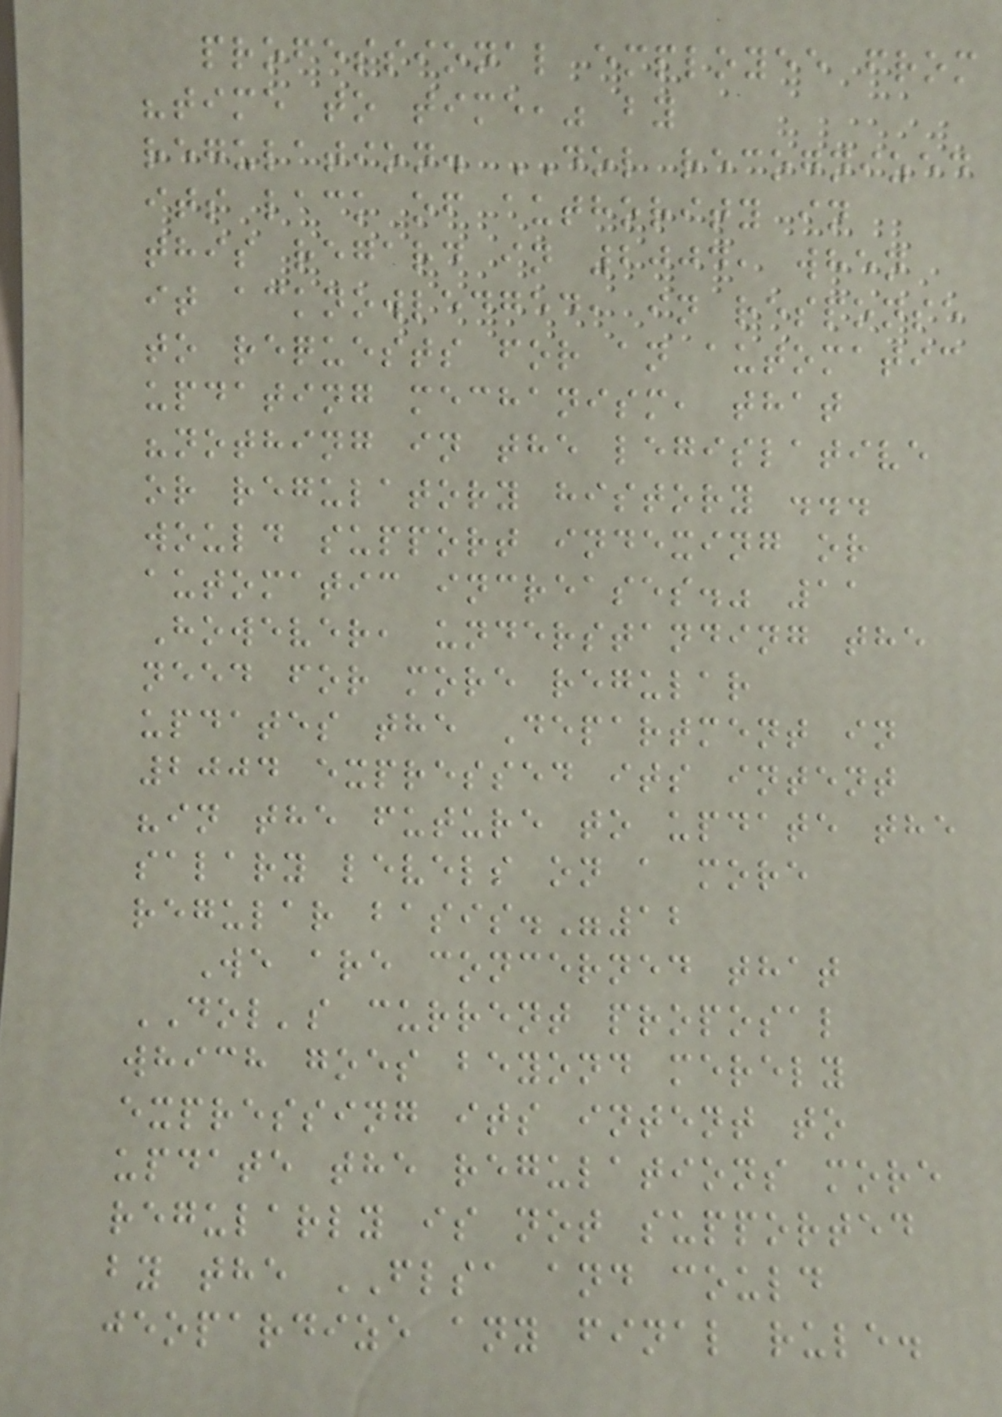professional employee from
"time to time," by
regulation. DOL recognized
its lack of authority in
this regard in 2004, when
it acknowledged, in response
to requests for an automatic
updating mechanism, that
"nothing in the legislative
or regulatory history ...
would support indexing or
automatic increases." 11
However, understanding the
need for more regular
updates the Department in
2004 expressed its intent
"in the future to update the
salary levels on a more
regular basis."12
We are concerned that
DOL's current proposal
which goes beyond merely
expressing its intent to
update the regulations more
regularly is not supported
by the FLSA and could
jeopardize any final rule.
